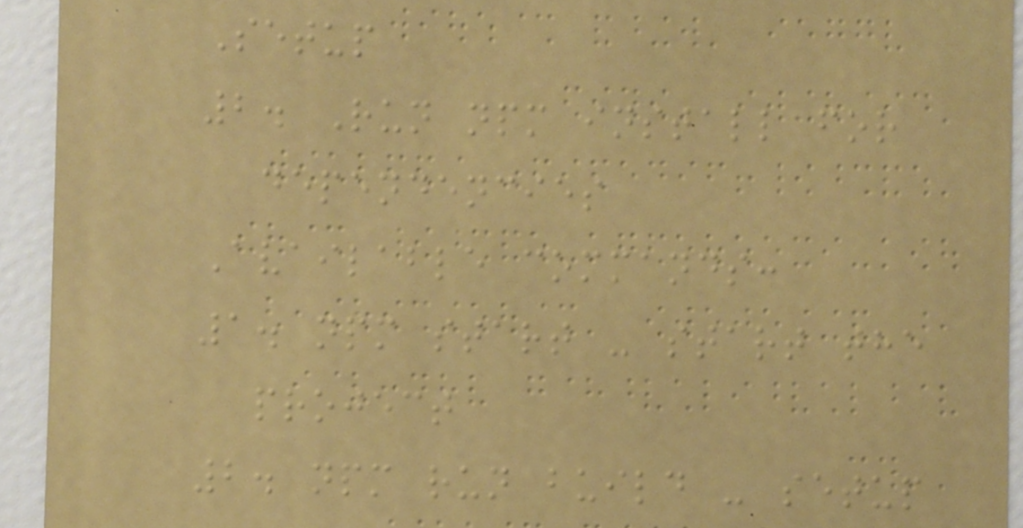Setup
2. Run npm install for
dependencies
Available commands:
1. npm start - start the
project
2. npm run build - setup
